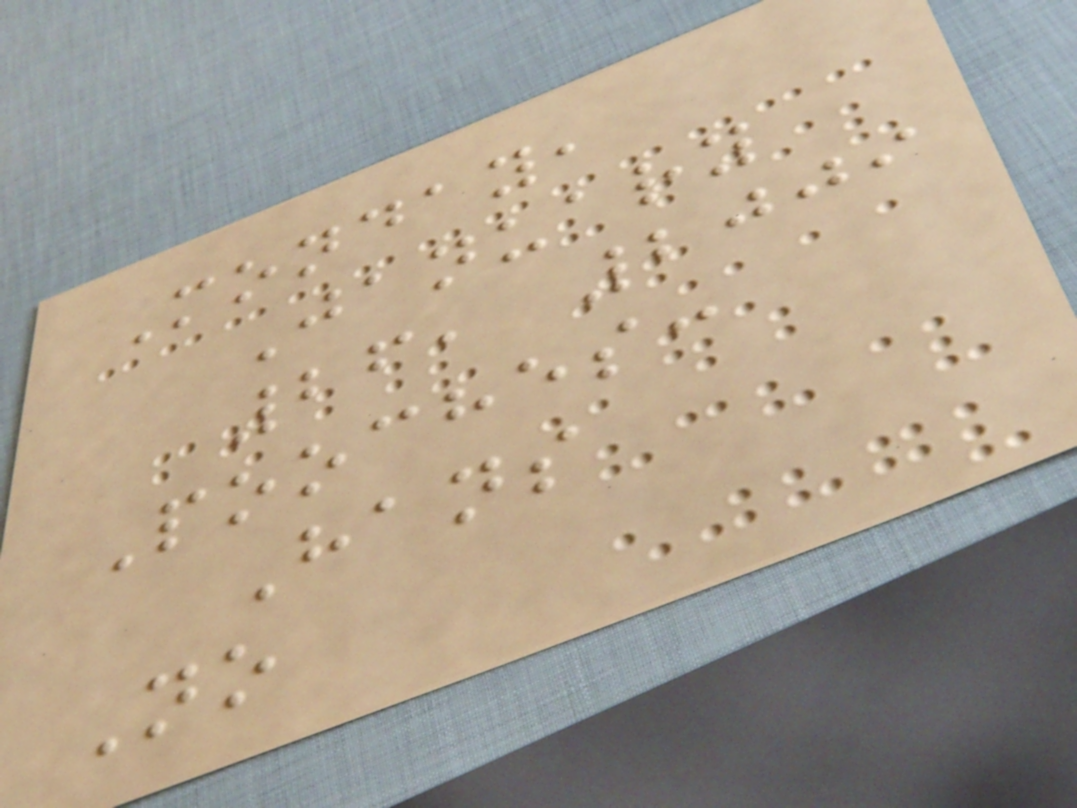Monday,
January
26, 2009
Pooches:
Hans
No
